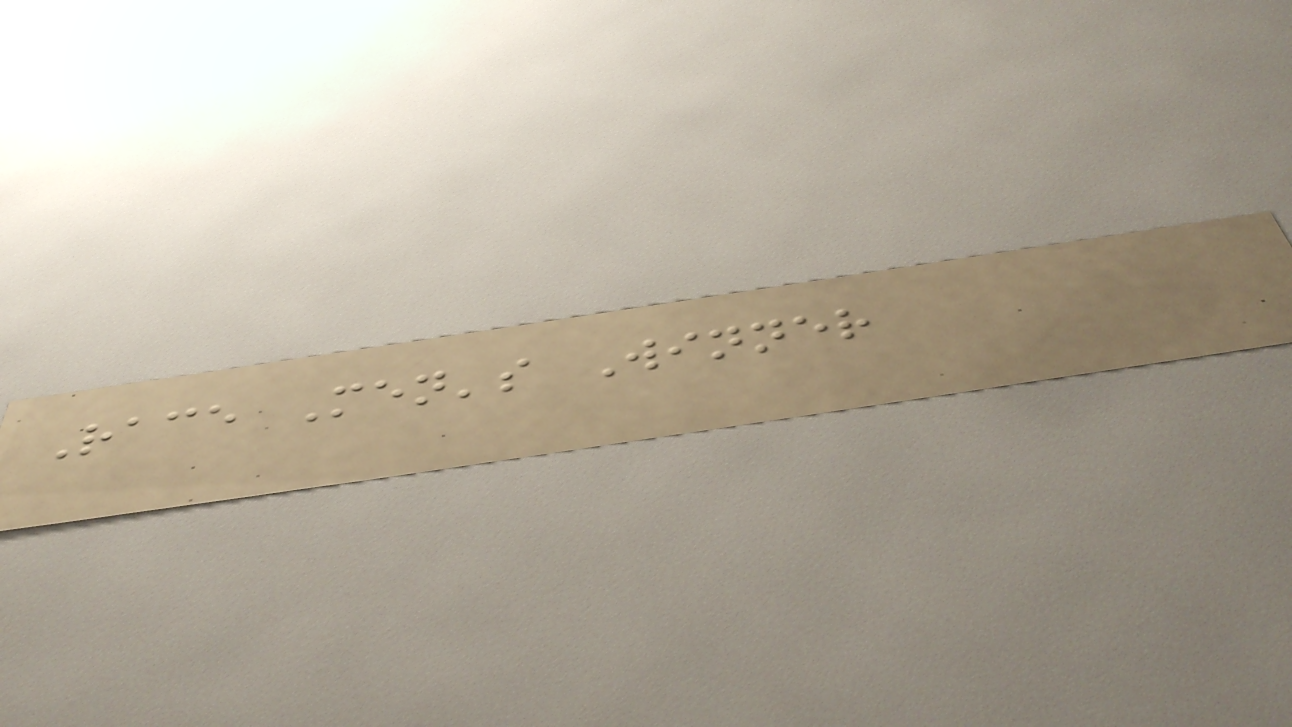Race Men's Winner
